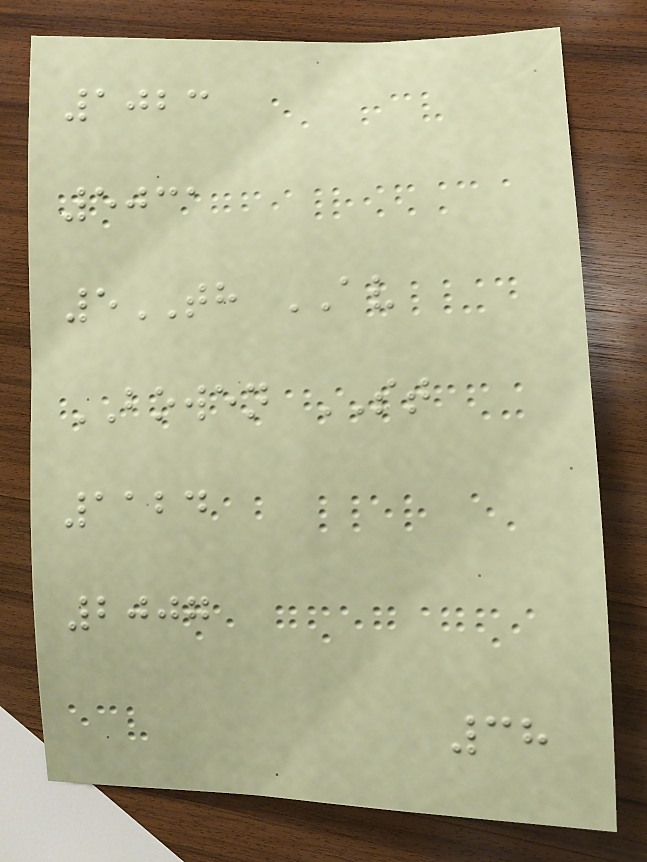1023
5031
5TH AV
BOWEN ST
1124
2007
38
